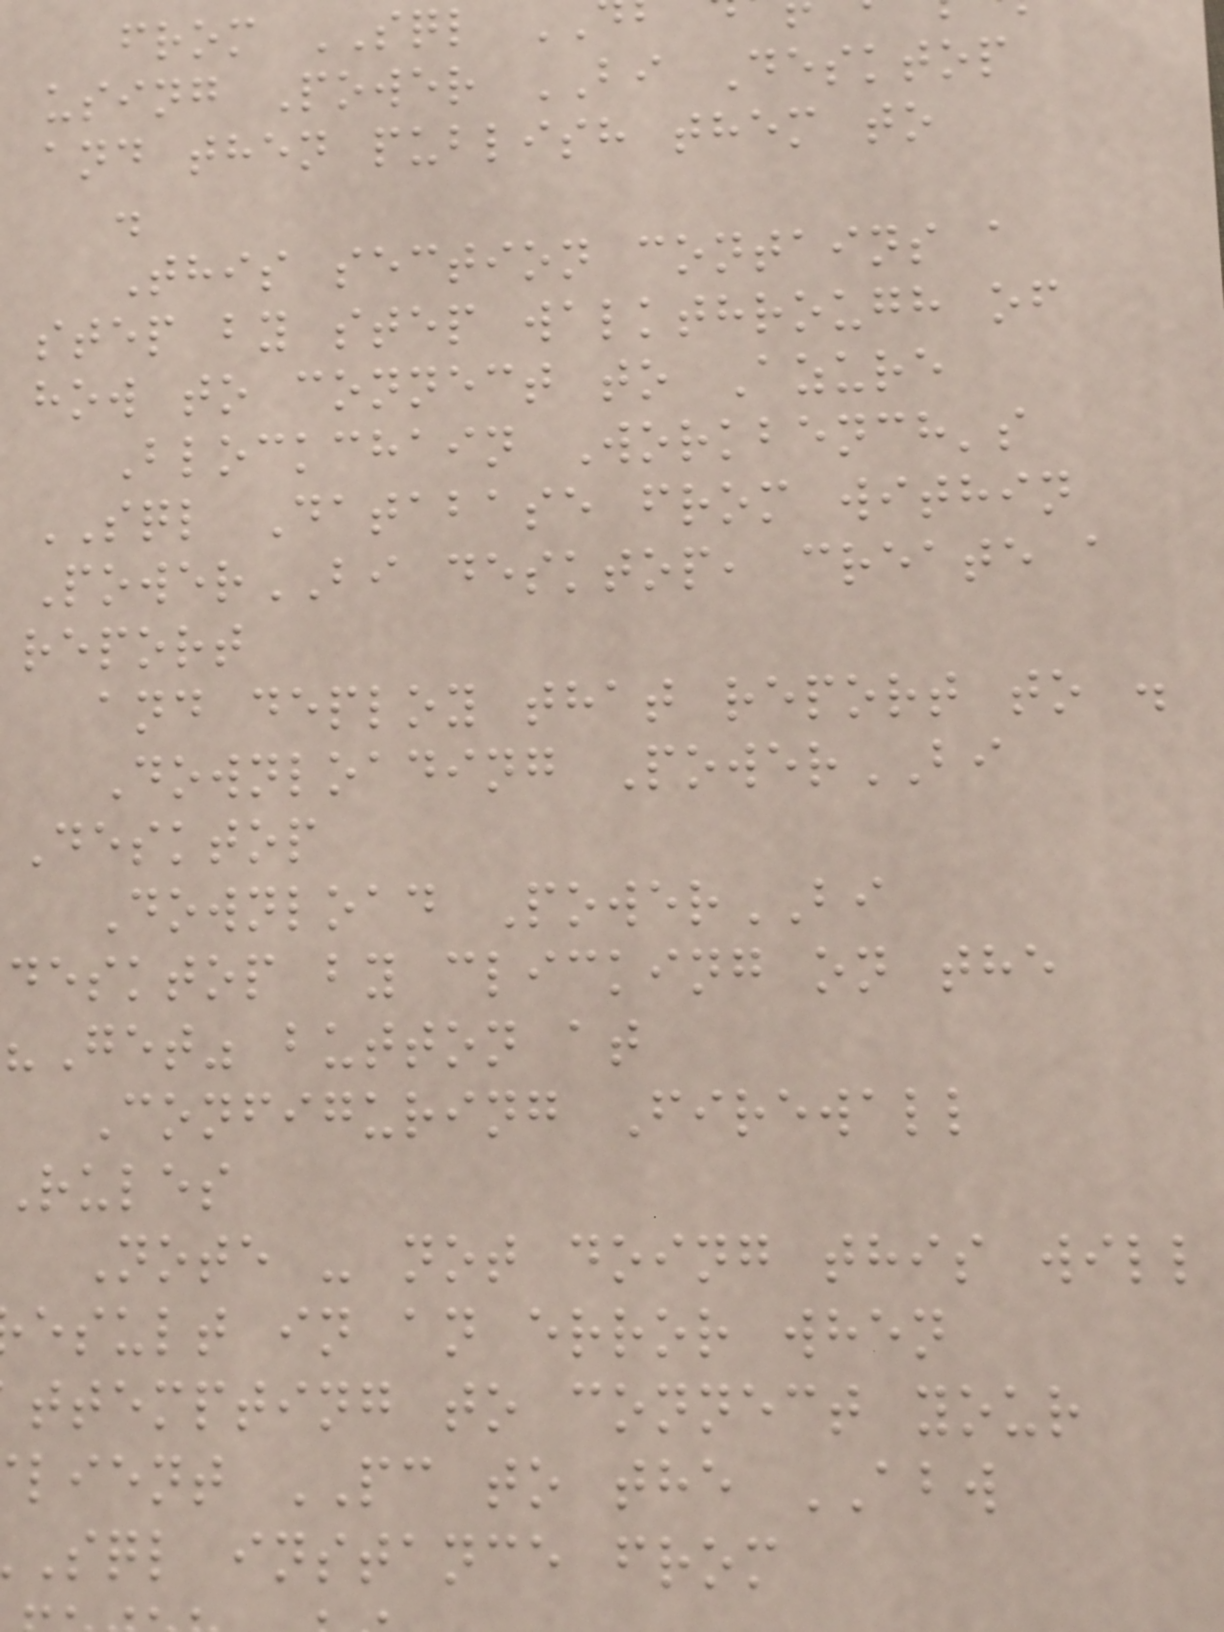from SQL
using Power BI Desktop
and then publish them to
.
This section contains a
step by step walkthrough of
how to connect to Azure
Blockchain Workbench's
SQL Database from within
PowerBI desktop, create a
report
and deploy that report to .
Downloading PowerBI
Desktop
Download PowerBI
desktop by clicking on the
"Get" button at
Configuring Firewall
rules
Note - not doing this will
esult in an error when
ttempting to connect your
lient PC to the ABW
sql instance from
